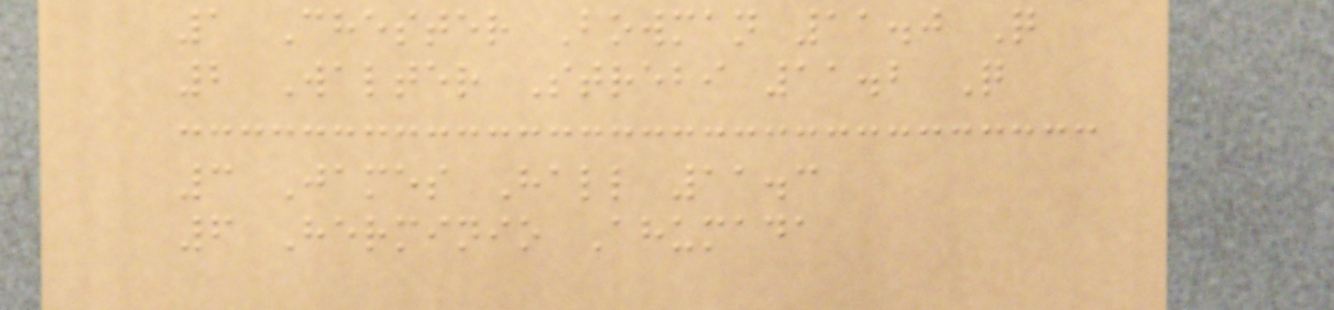1 Chester Bowman 11.0 Q
2 Walter Strebi 11.2 Q
3 James Hall 11.3
6 Herminio Ahumada
